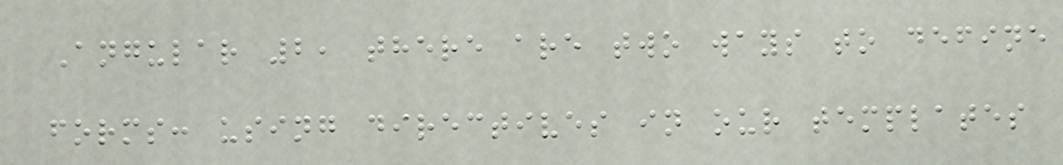Angular 2, there are two ways to define
forms: using directives in our templates
